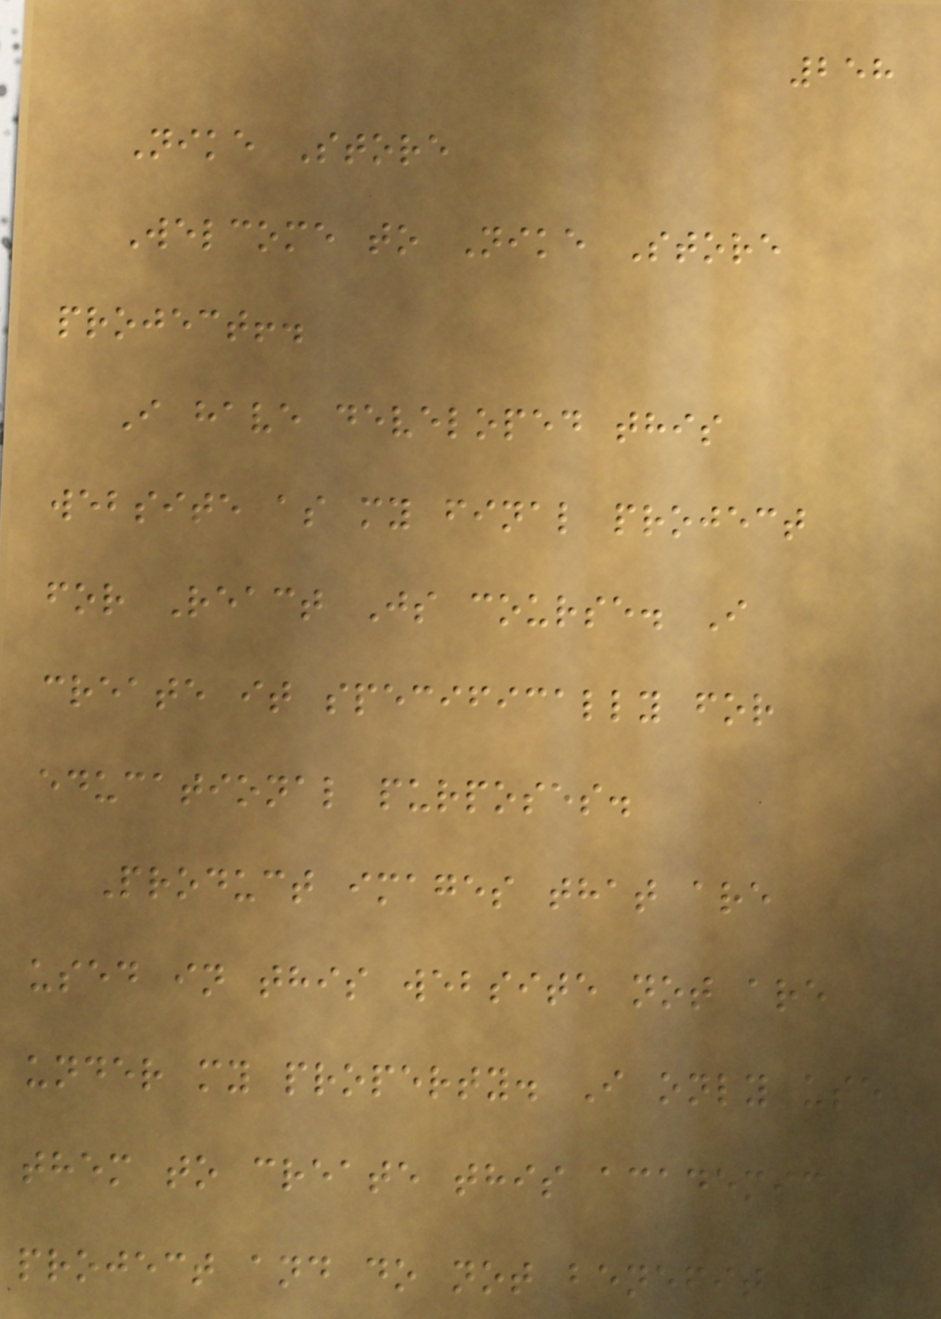258
Nike Store
Welcome to Nike Store
project!.
I have developed this
website as my final project
for React Js course. I
create it specifically for
educational purposes.
Product images that are
used in this website not are
under my property. I only use
them to create this academic
project and do not benefit
